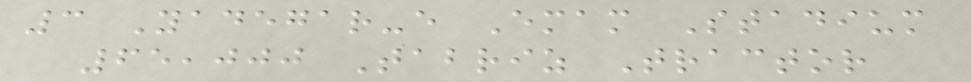3 Yadegar-e Emam Stadium
65,000 Tabriz Tractor
